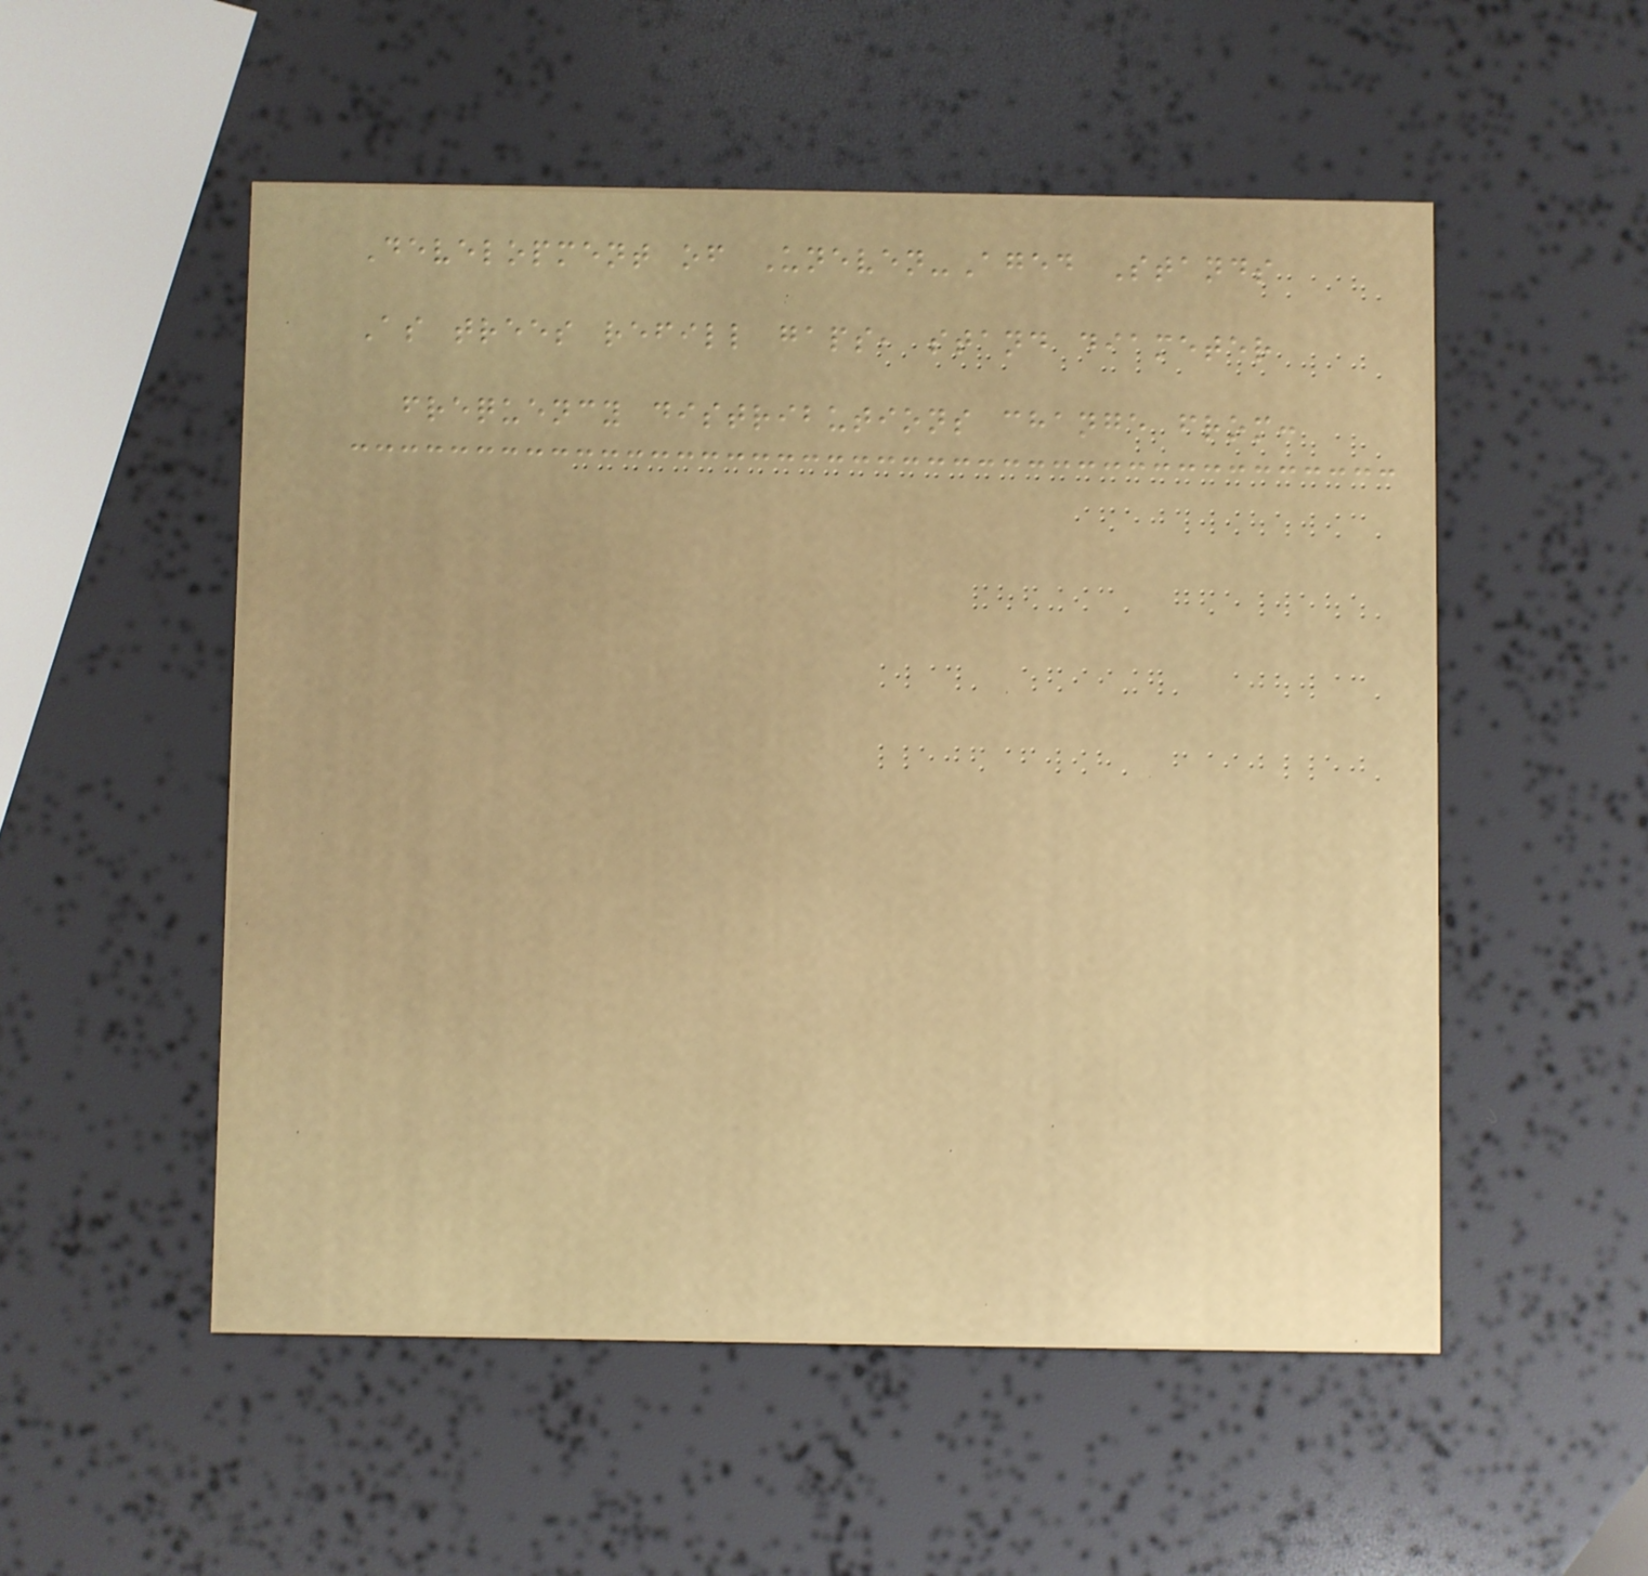Development of Uneven-Aged Stands
As trees refill gaps, stand diameter
frequency distributions change from:
